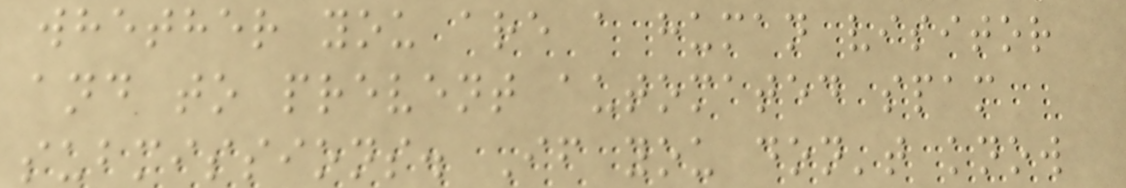whether you are a human visitor
and to prevent automated spam
submissions. If you don't know
